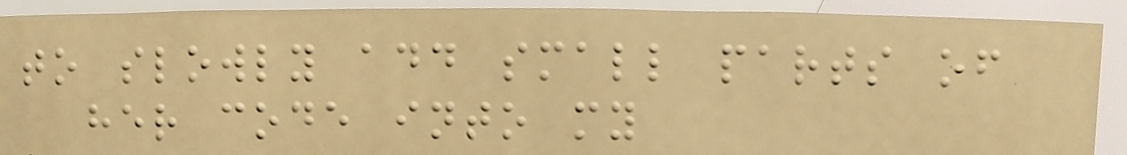to slowly add small parts of
her code into my
